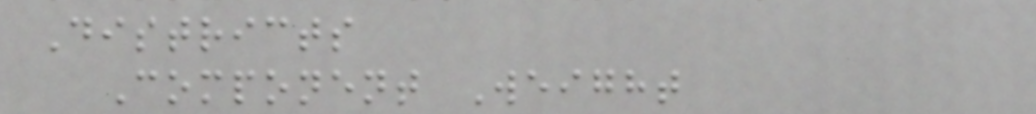Districts
Component Weight
